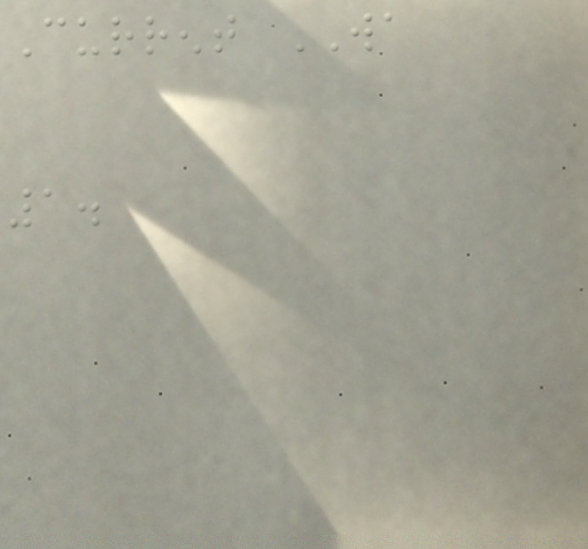Current WA
1.
